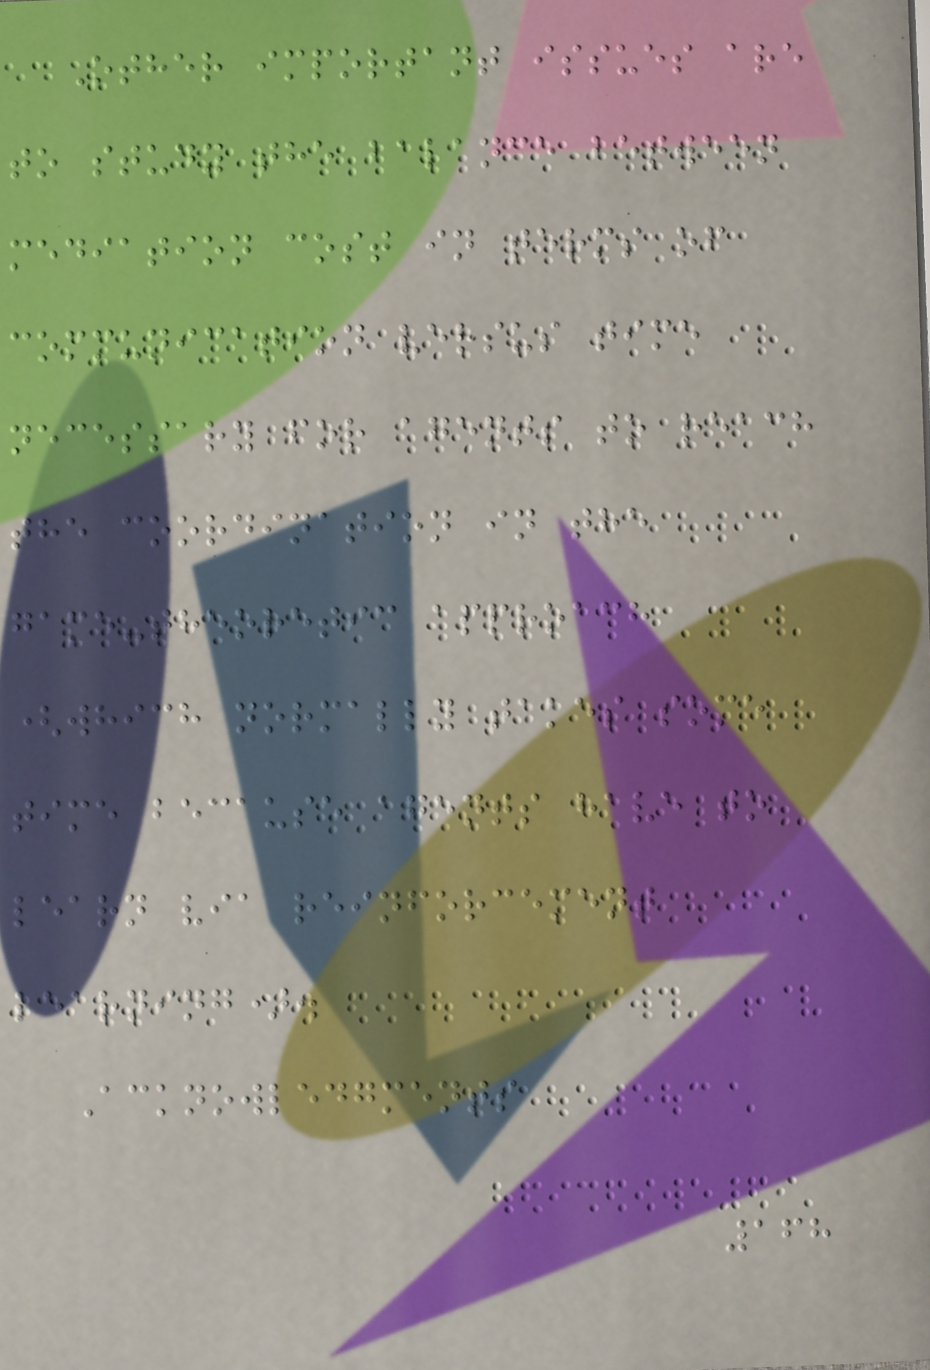Other important issues are
to study the balance between
mediation cost in terms of
communication versus time
necessary for agents to reach
the coordination in the
game-theoretic approach
(which normally takes some
time because agents have to
learn via reinforcement
learning).
Acknowledgments
168
